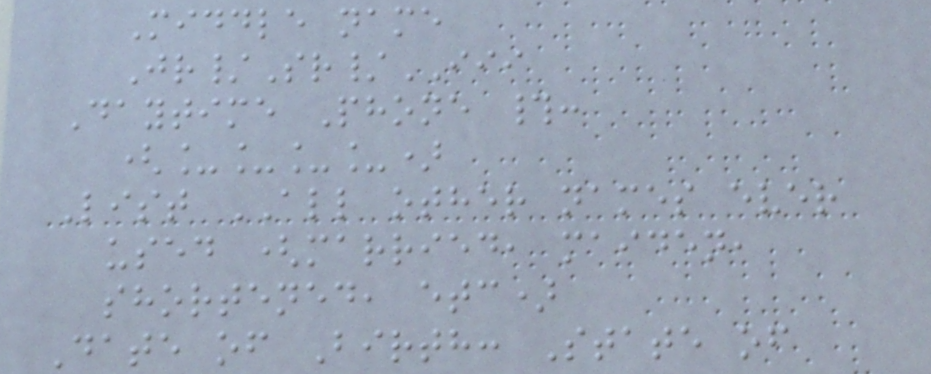Middle name
Jr/Sr/III
Daytime Phone #:
(____)
List ALL other names ever
used (married, maiden,
shortened, etc)
Date of Birth: State of
